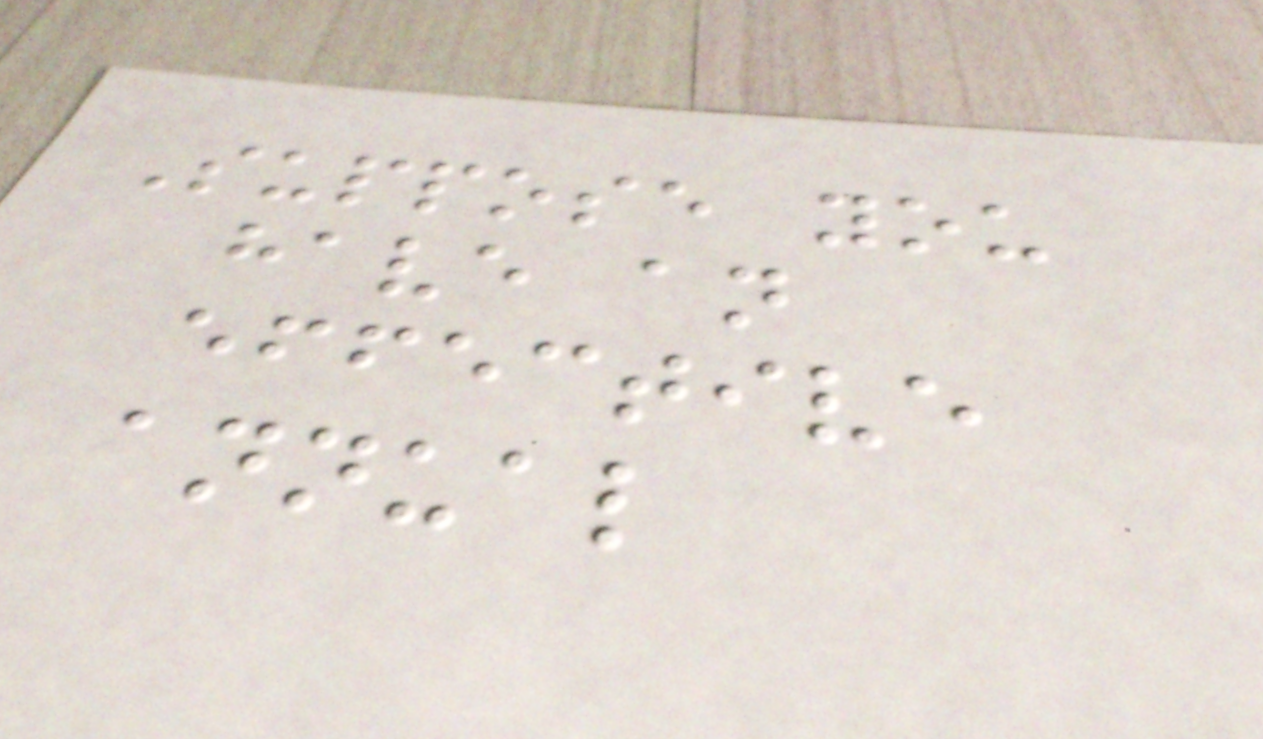Suppose you
have an
effective
annual
